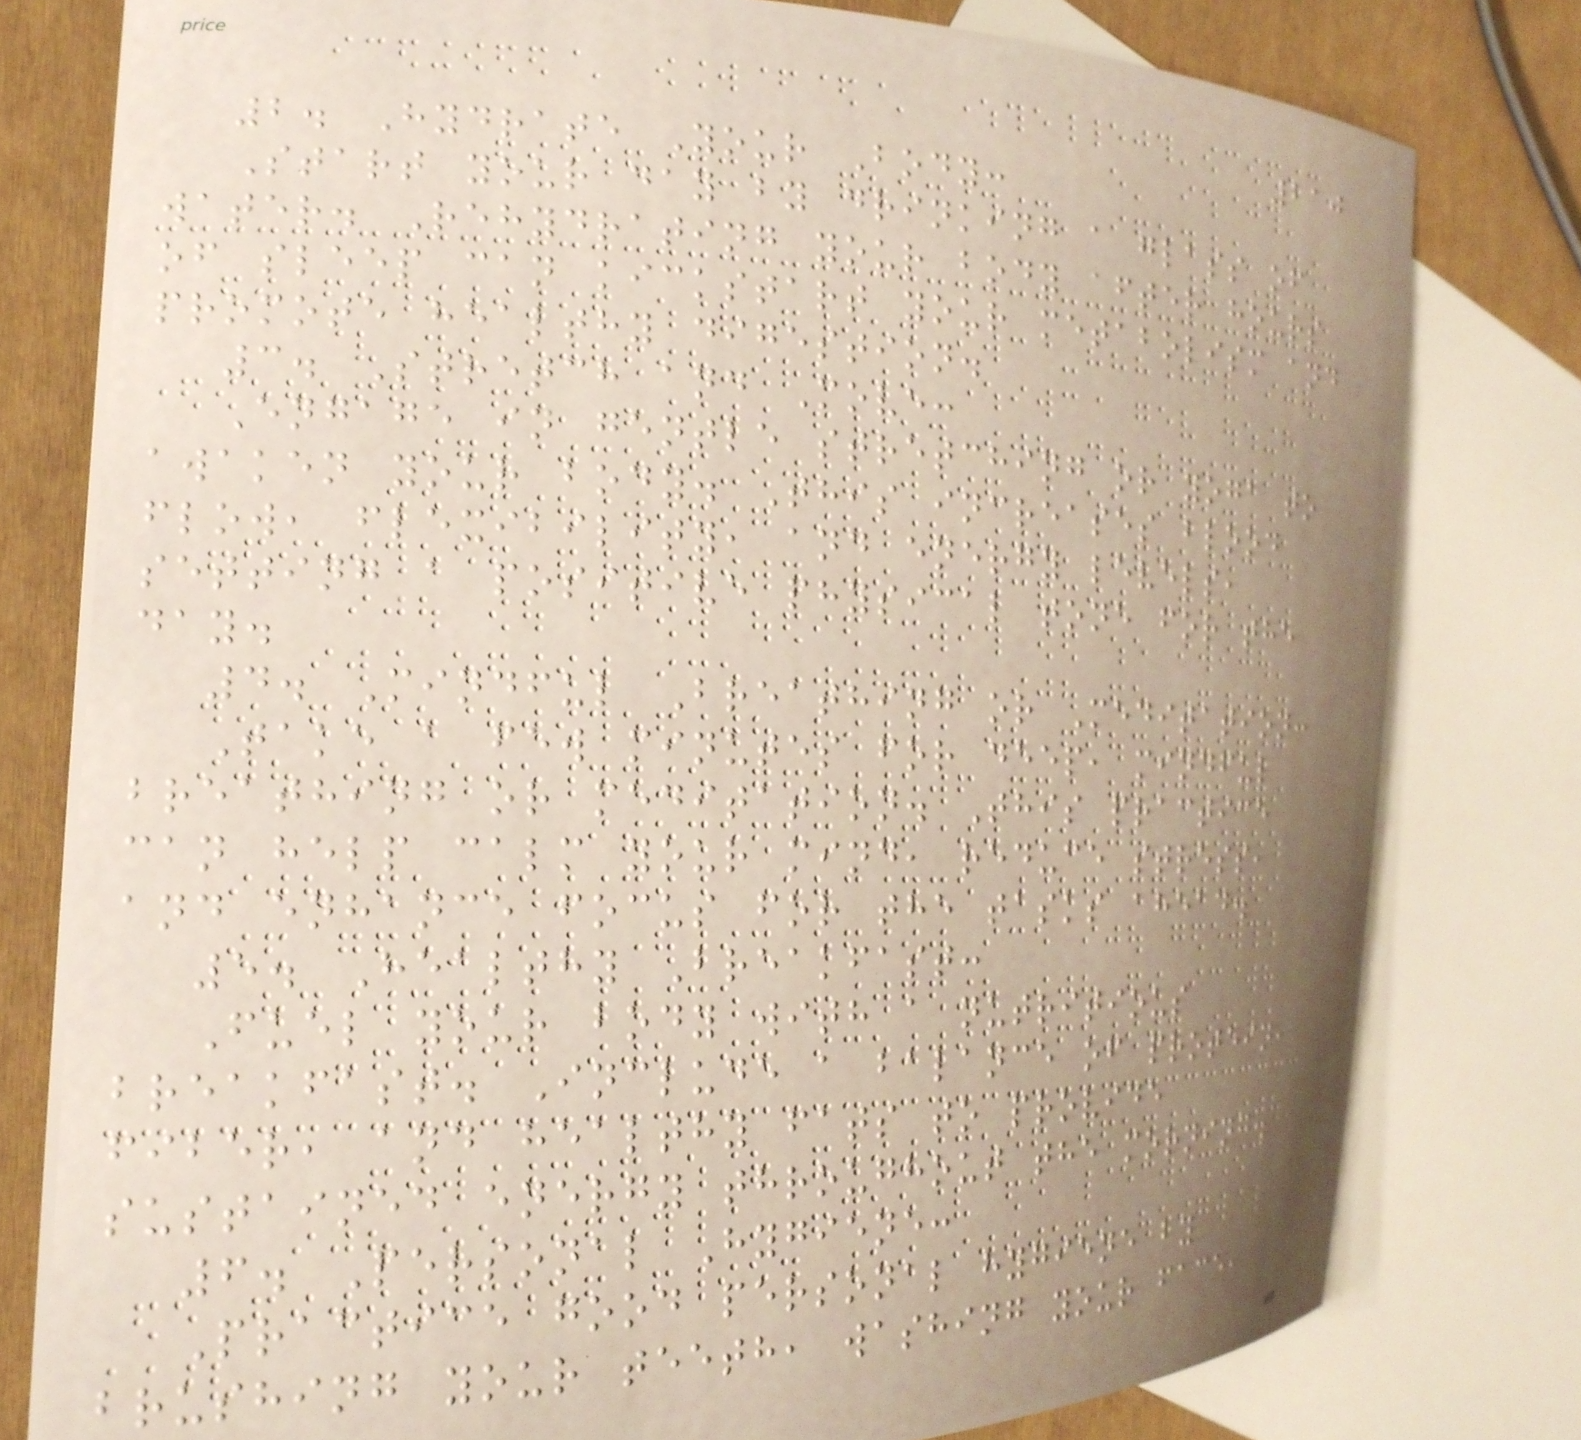210
2. Hydrate Your Body:
Start your day by drinking a glass of
water. Rehydrating your body after hours
of sleep can kickstart your metabolism and
promote healthy digestion.
3. Stretch and Move:
Engage in gentle stretching or yoga to
awaken your body. This increases blood
flow, flexibility, and energy levels,
setting a positive physical tone for the
day.
4. Mindful Breathing or Meditation:
Take a few minutes for deep, mindful
breathing or meditation. This practice
can help calm your mind, reduce stress,
and enhance focus for the tasks ahead.
5. Healthy Breakfast:
Fuel your body with a nutritious
breakfast. Include a balance of protein,
fiber, and healthy fats to provide
sustained energy throughout the morning.
6. Personal Hygiene:
Practice good personal hygiene by
brushing your teeth, washing your face,
